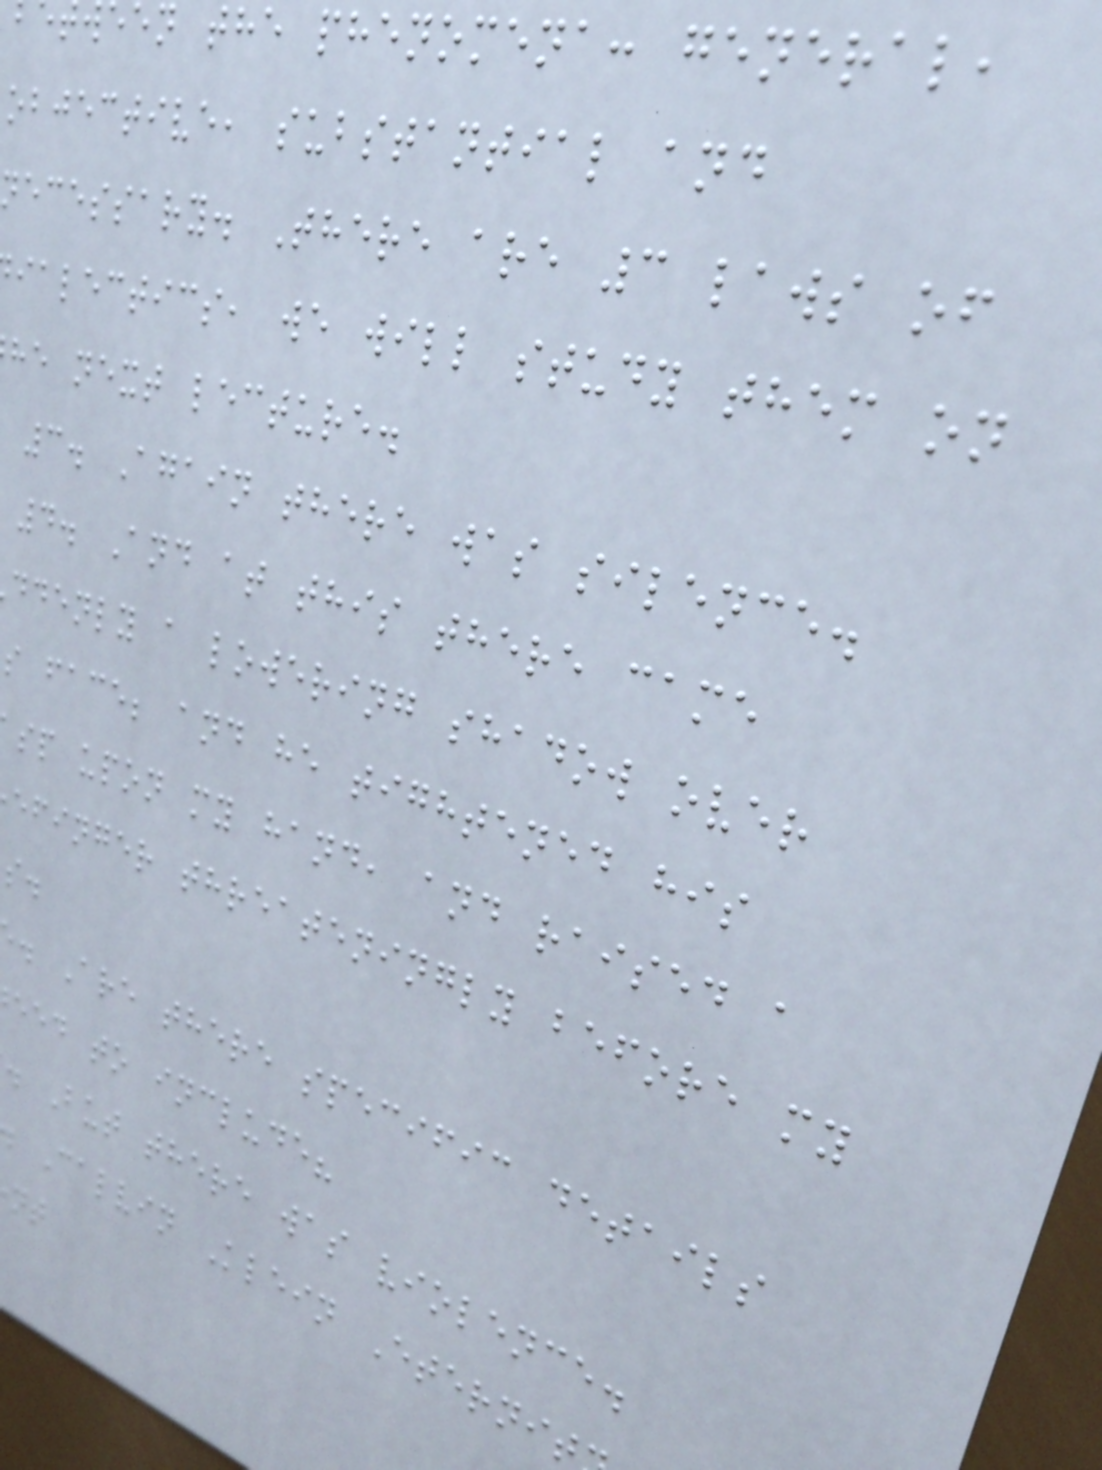ween the phenomena: general,
objective, substantial and
necessary. There are 3 laws of
ialectics, we will study them on
he next lecture.
3. Again there was silence.
4. And at this there came
ddenly a lowering shadow over
s face; and he tightened his
sp upon my hand, and raised a
efinger threateningly before my
. Are there specific details
eed to include?
. But there was violence.
Calvin Klein Eternit
